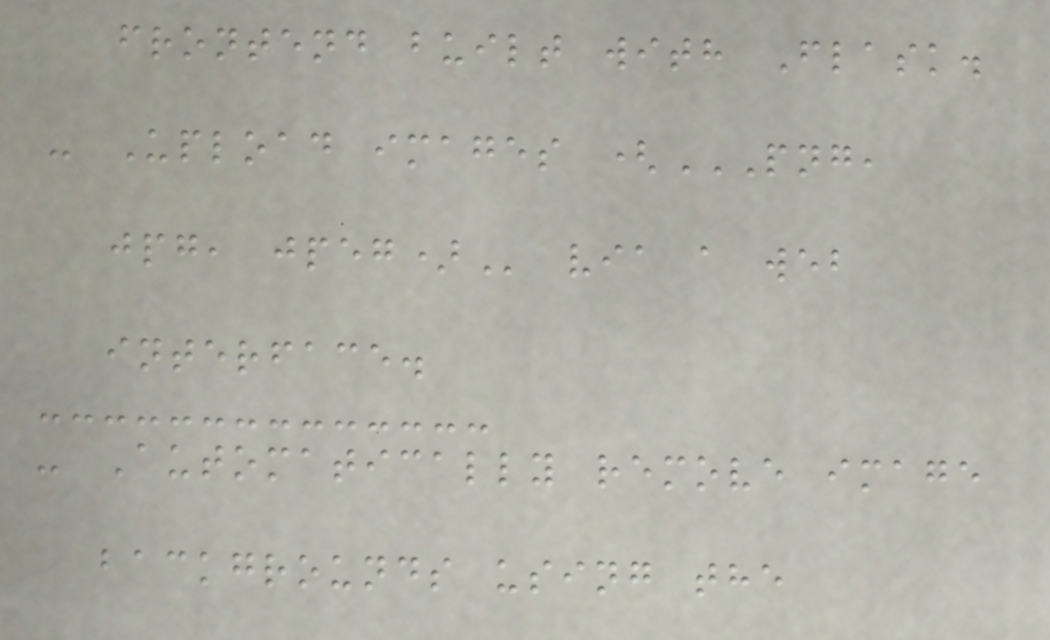frontend built with Flask.
- Upload images (PNG,
JPG, JPEG) via a web
interface.
- Automatically remove image
backgrounds using the
